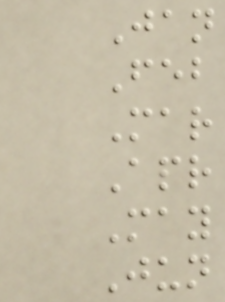Jan
Feb
Mar
Apr
May
Jun
